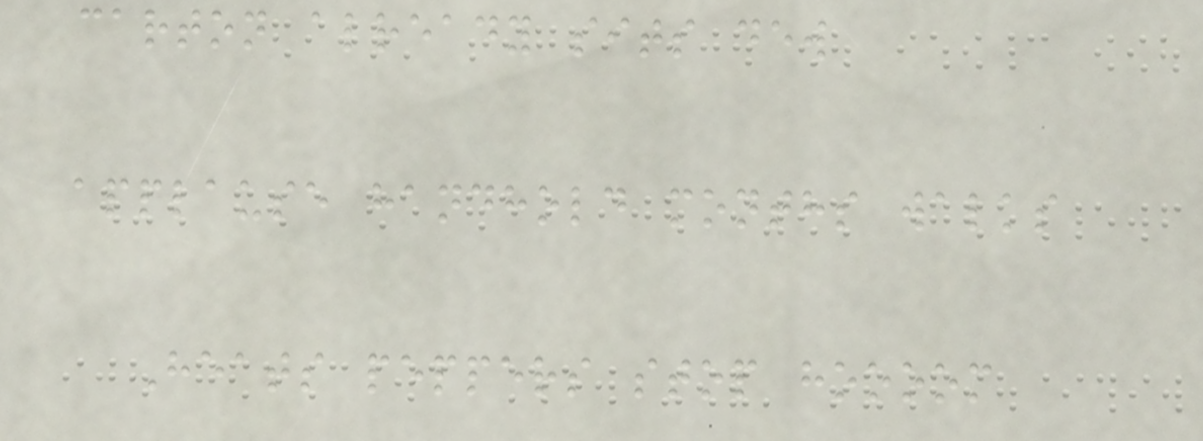carton already sits dew
applause handhold months walks
Heats peppers stop hoooom
